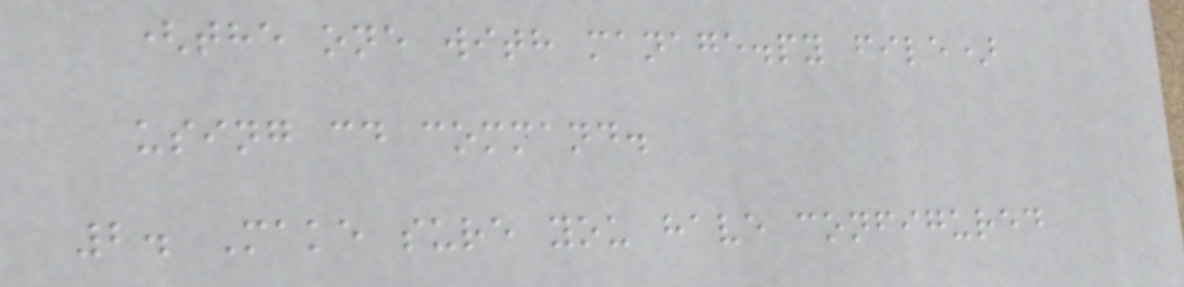(the one with manage.py file)
using cd command.
2. Make sure you have configured
